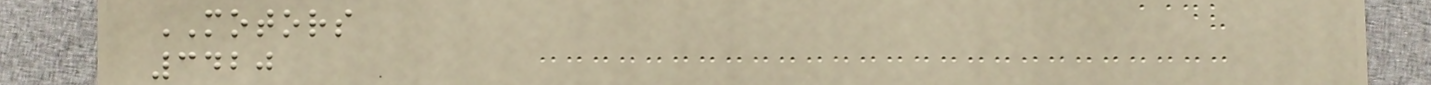MOTORS
3420
